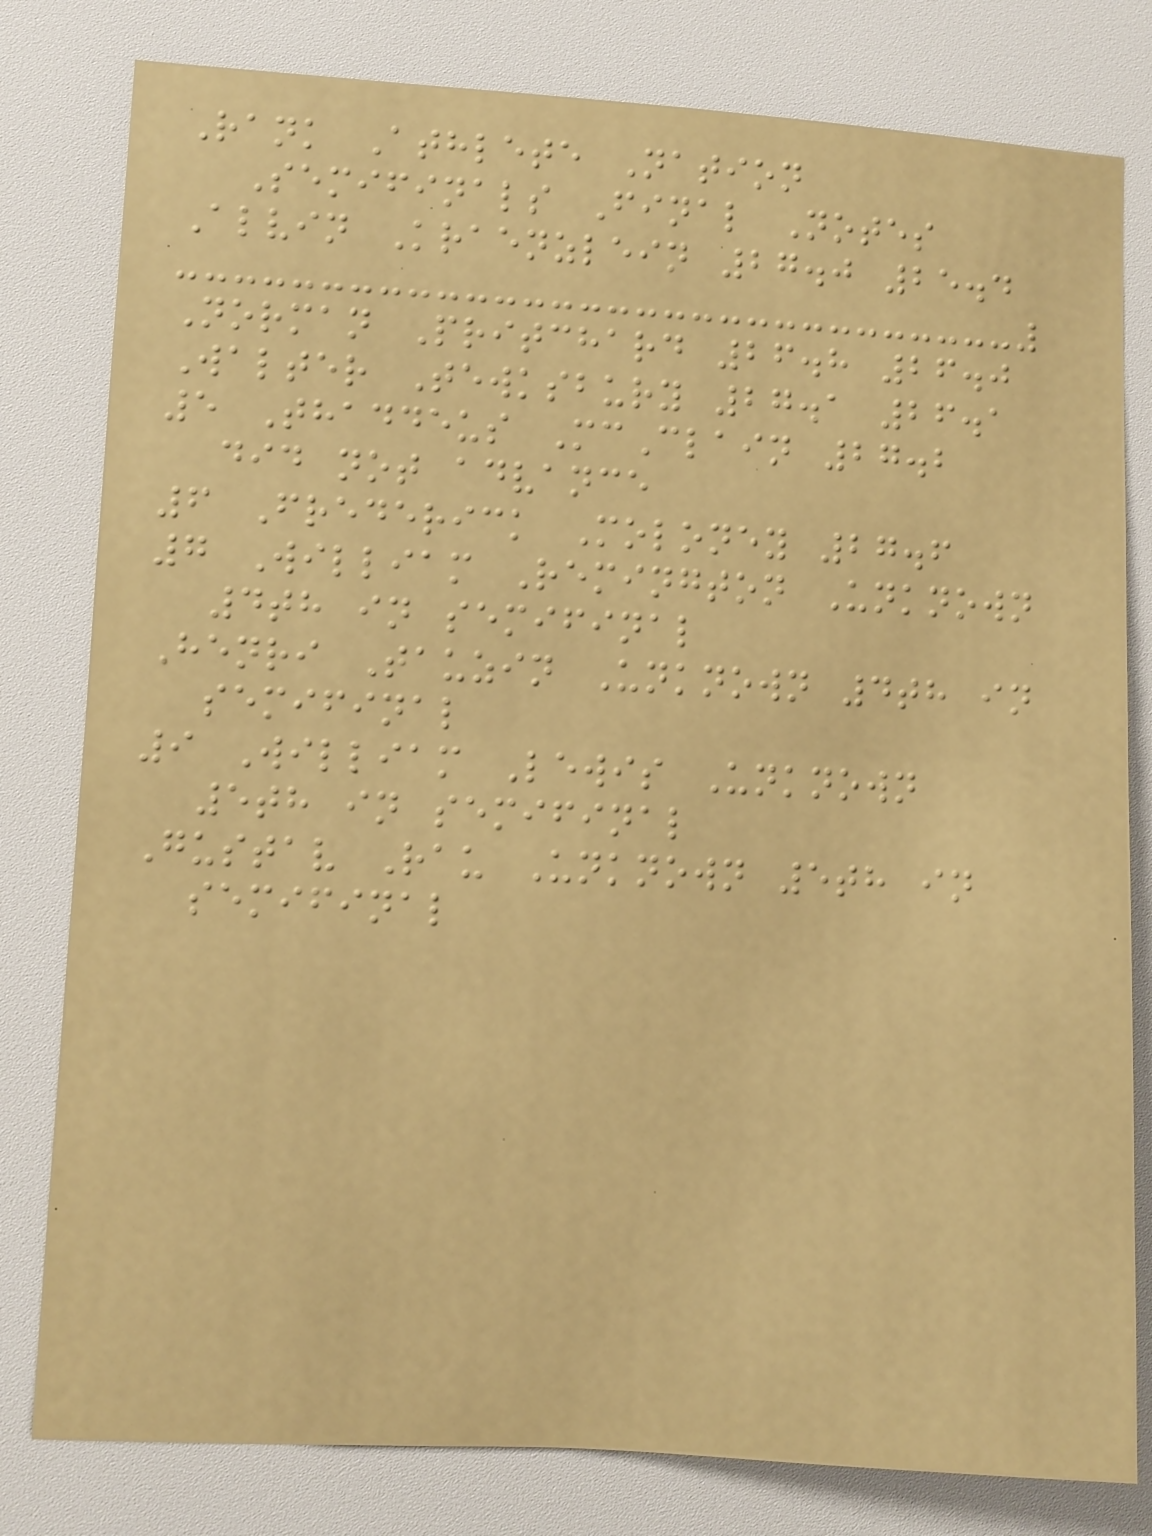Rank Athlete Nation
Semifinals Final Notes
Alvin Kraenzlein 27.0 25.4
Norman Pritchard 26.8 26.0
Walter Tewksbury 27.1 26.1
5 Thaddeus McClain 27.2
did not advance
6 Frederick Moloney 27.6
7 William Remington Unknown
4th in semifinal
Henri Tauzin Unknown 4th in
semifinal
9 William Lewis Unknown
5th in semifinal
Gustav Rau Unknown 5th in
semifinal
